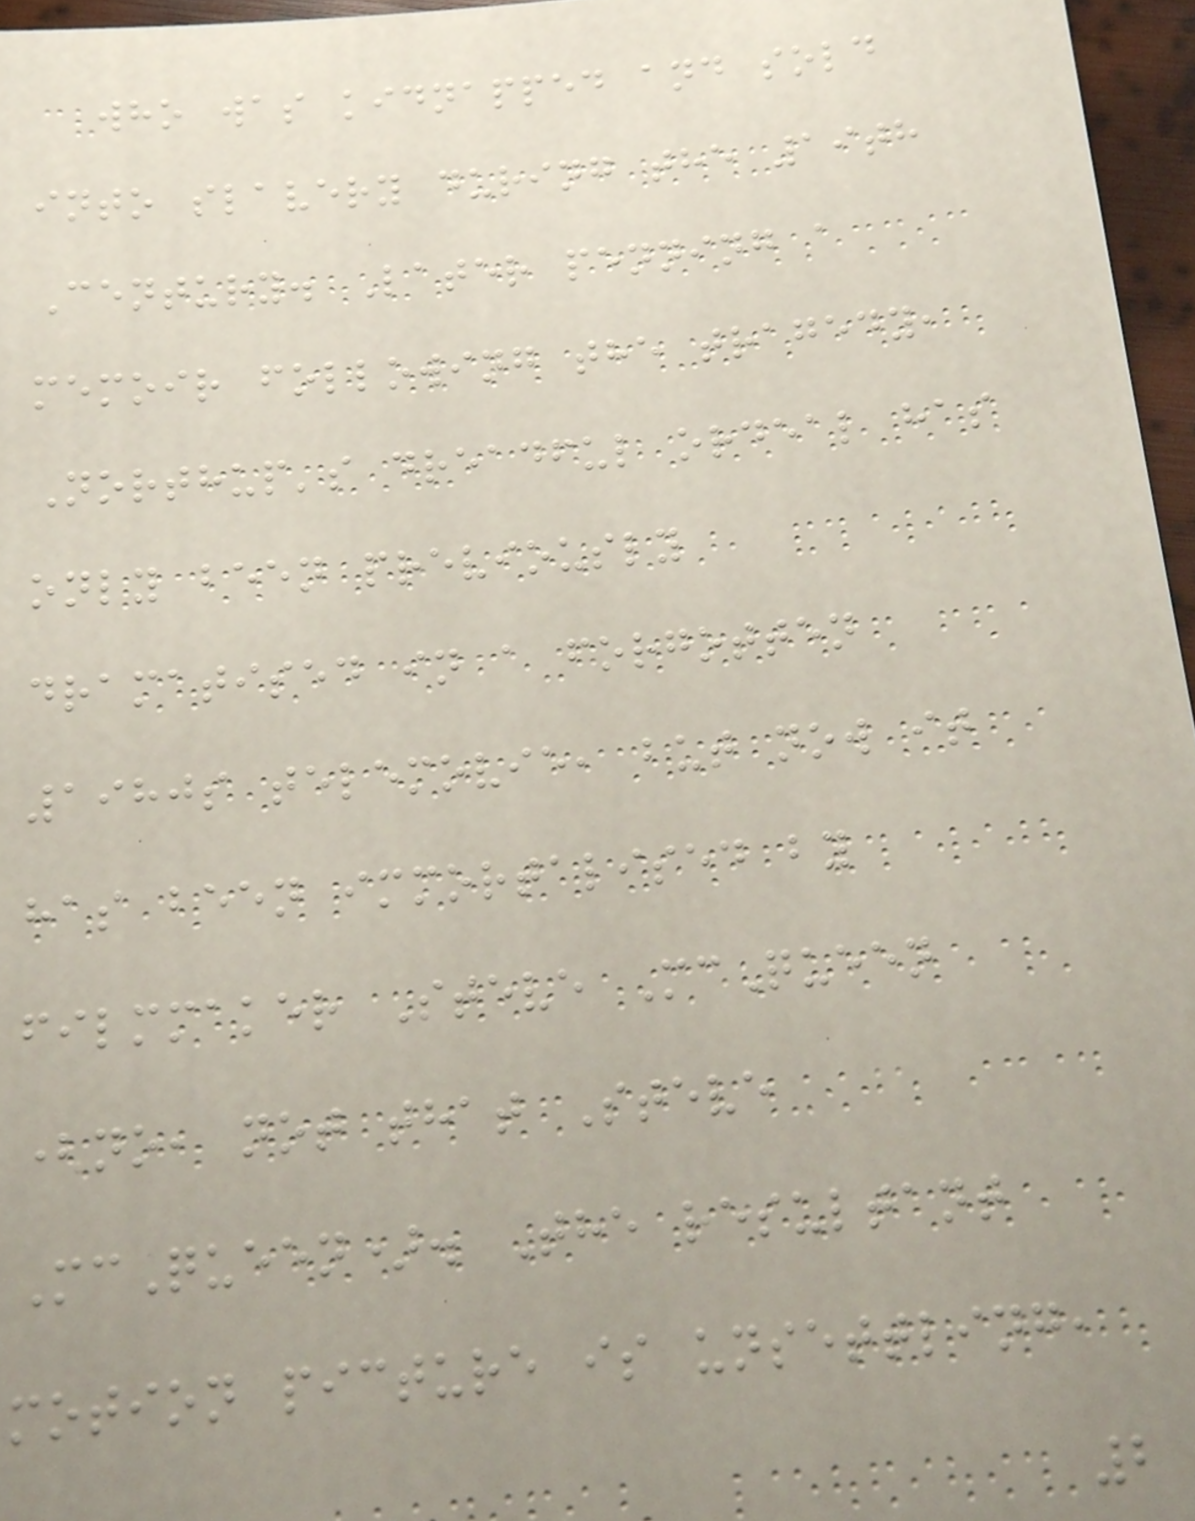who was kidnapped and sold
into slavery during the 19th
Century. Later penning a
memoir following the tragedy,
Northup's dreadful ordeal has
only been previously
dramatised in a forgotten
1980s telemovie, but now it
has been immortalised by
filmmaker Steve McQueen
(no, not that Steve
McQueen). The resultant
motion picture is unsettling,
2
